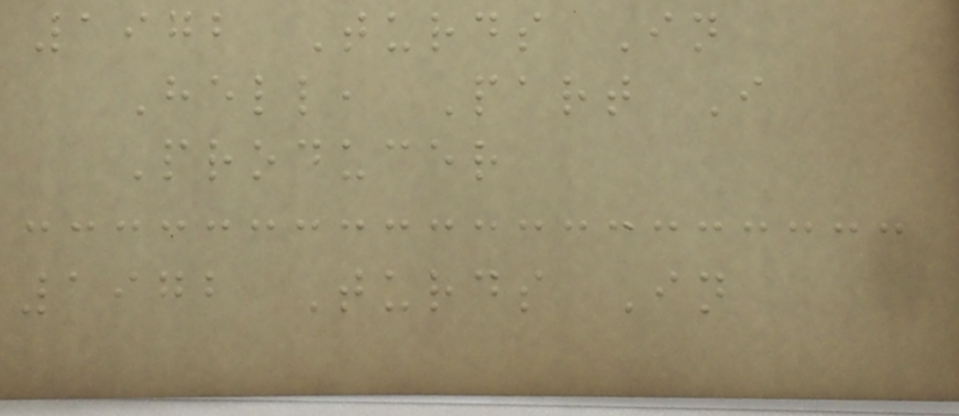1972 Turds In
Hell, Part I
Producer
1972 Turds In
